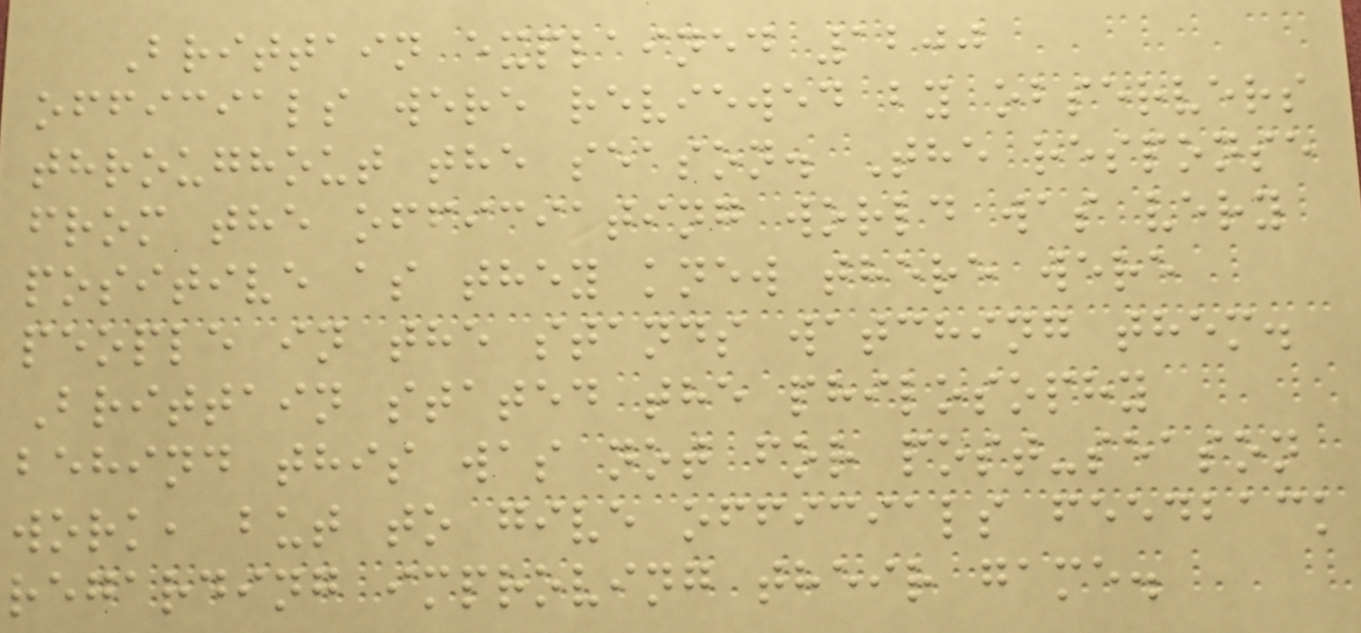Brittain explained 1200
officials were reviewed by observers
throughout the season. The response
from the officiating world was very
positive as they knew there were
people in the stands watching them.
Brittain stated the philosophy
behind this was not for post-season
work, but to give officials feedback
regarding improving their game.
